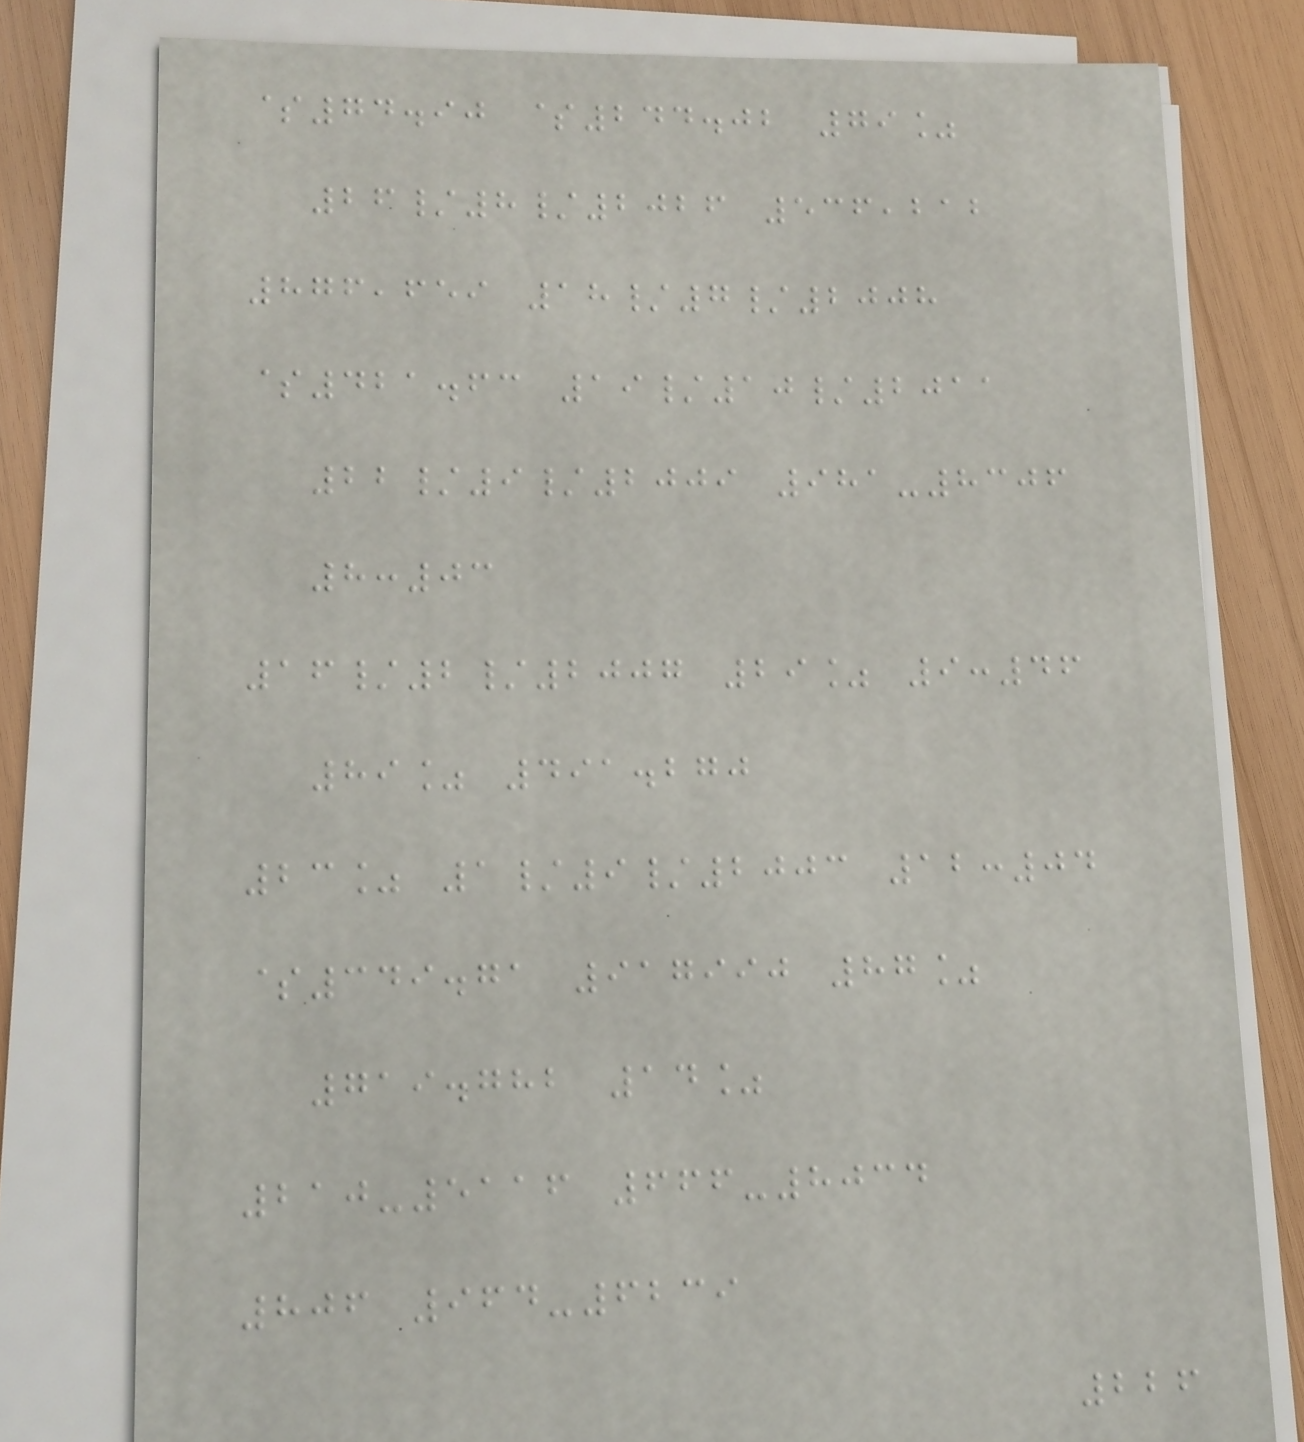$74.90 $244.02 79%
26/8/2026 536,212
876,659 18/7/2008
$421.63 19/10/2011
22/9/2009 981-8306
8:03
16/2/2007 29% 9:46
89% 491.270
23% 1/9/2003 12:04
$349.71 917990 87%
719.782 14%
210-5116 666-8034
806 964-6239
226
